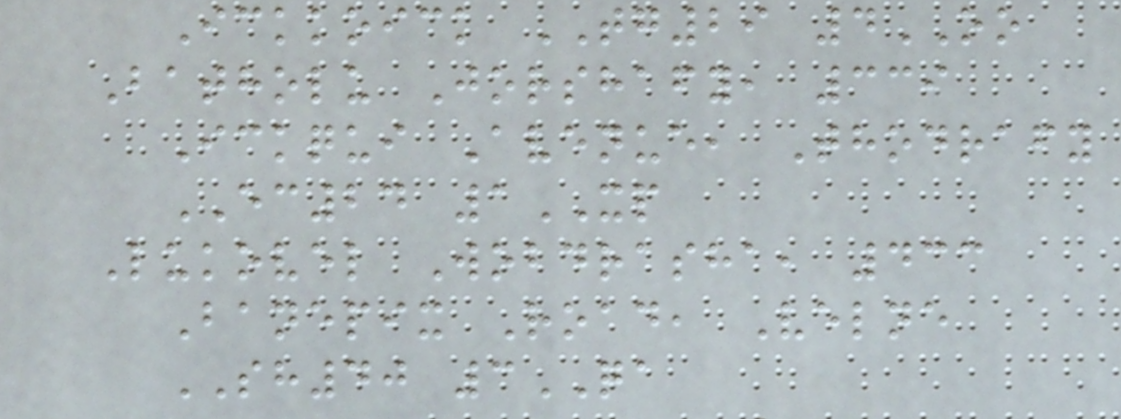Ickkoick TG29 4OO
Batholu Jorshafy, 339
Ickqui Avenue, Thodrafy
EC24 1XP
Lukovel Wobdrasha, 433
Banepix Road, Velne
SH40 3QA
